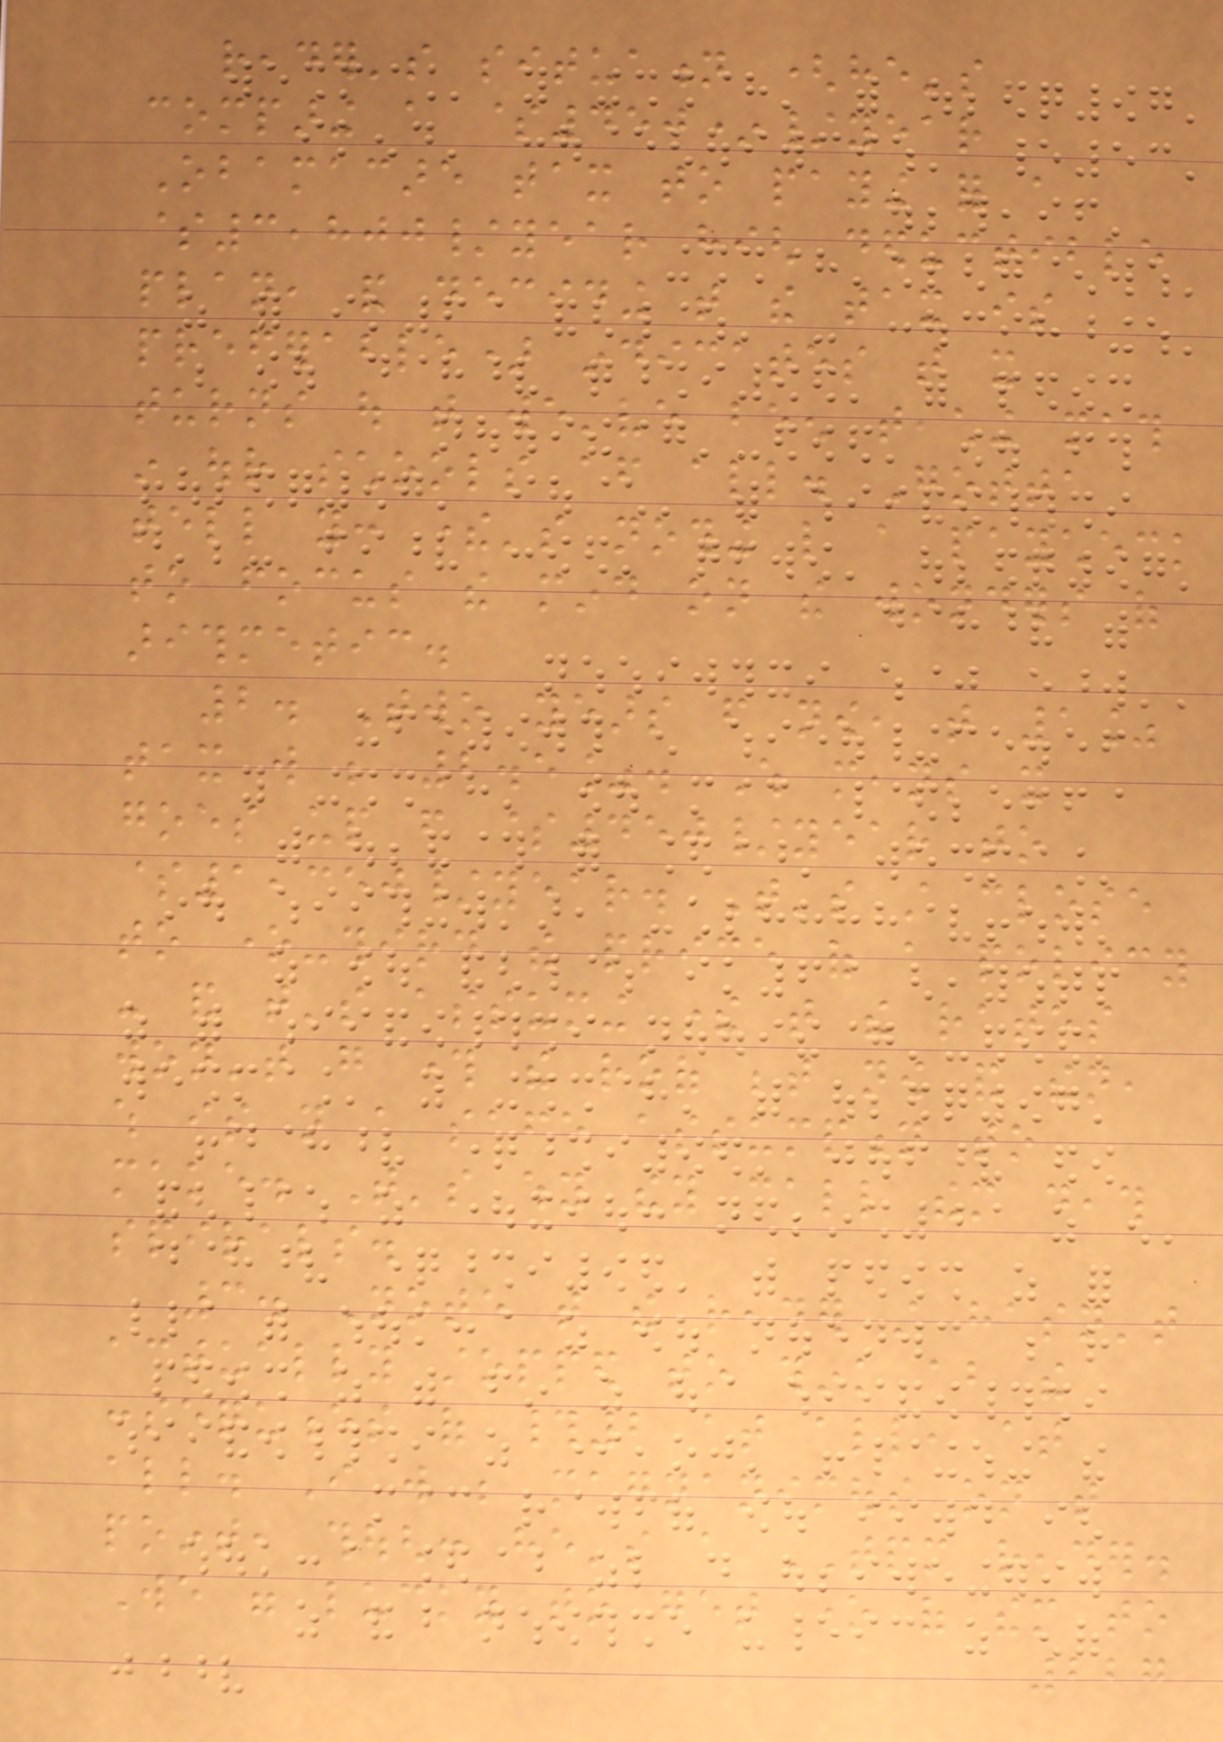reader's situation (he's
comparing a $450*/year
Obamacare tax to paying for a
$3,800/year high deductible
plan, and deciding that the tax is
preferable) indicates that it
turns out that we've been teaching math
in our schools after all. Gotta
tell you: there's nothing like a paycheck
to focus the mind on the wonders of
arithmetic.
2. Two years from now, that 1%
tax will be 2.5%. Which means it
goes up from $450/year to
$1,350/year. That's still close
to one-third the price of a policy
- and that's assuming there that the rates
won't go through the roof between now and then,
which is not a safe assumption to
make. That's why they call them death
spirals.
3. Note that the reader still hasn't
actually stopped to think about the
consequences of #2 at all, at
all. I will be magnanimous on that
point, though: he's a TPM reader.
We were lucky to get one of them to
227
